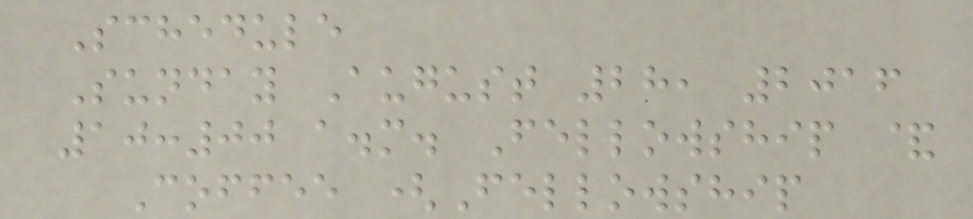Schedule
Sunday August 28, 2016
10:00 a.m. Fellowship &
Coffee (Fellowship
